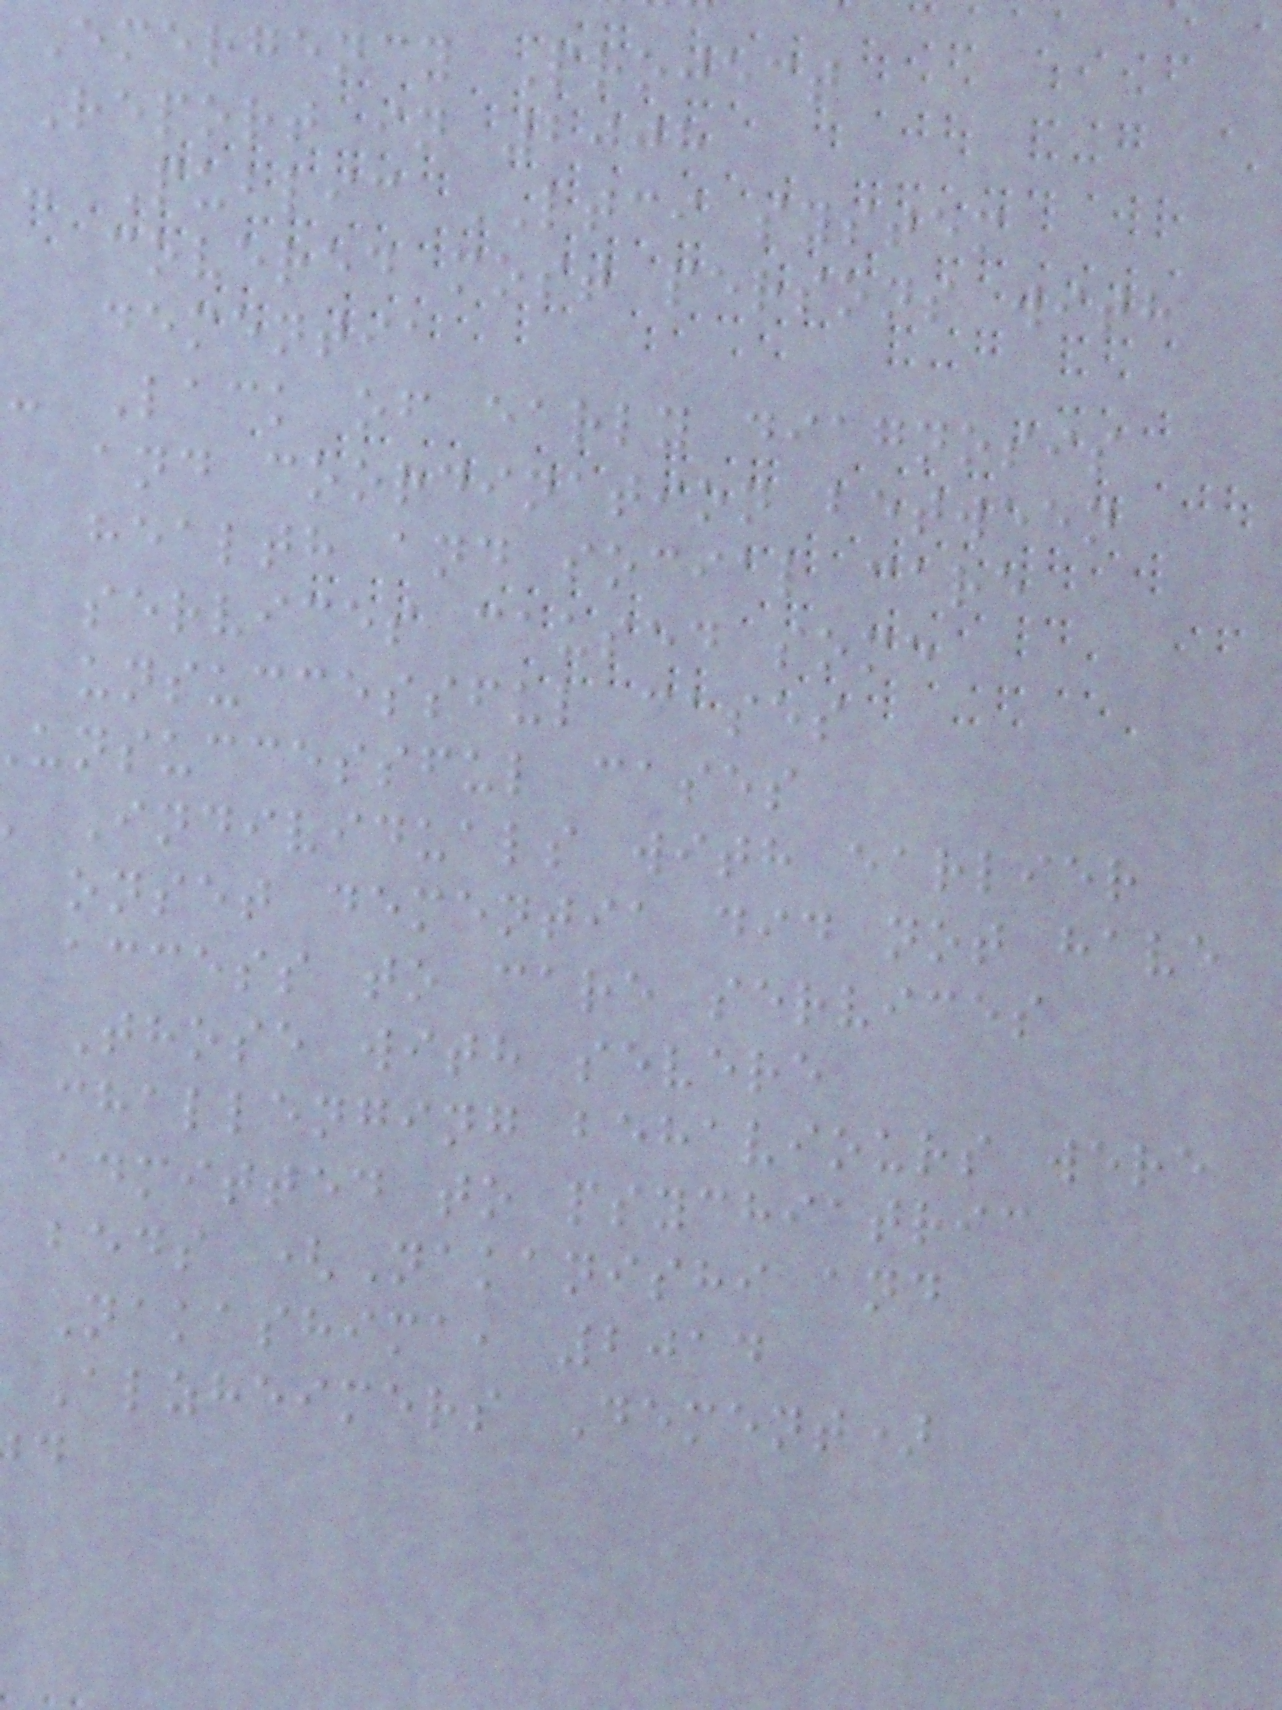Emergency Project
Report in 2008
- Public LTCI system
covered most persons with
dementia
- Lack of early diagnosis
and coordination between
health and social care
services caused some
unsuccessful cases
unsuccessful cases
Individuals with earlier
onset dementia did not have
access to care services
Those with severe
challenging behaviours were
admitted to psychiatric
beds (Nakanishi and
Nakashima, 2014
Alzheimers Dement)
